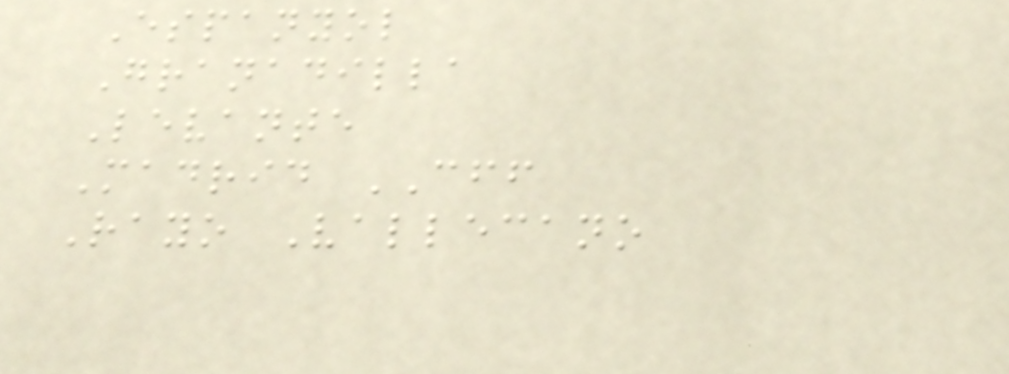Espanyol
Granadilla
Levante
Madrid CFF
Rayo Vallecano
